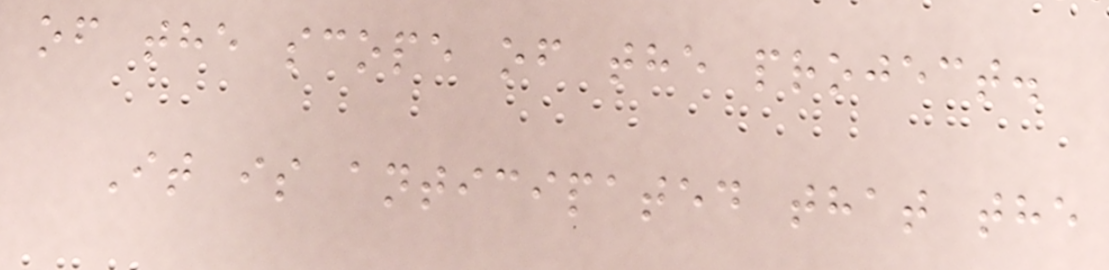of the scope of the project.
It is anticipated that the
